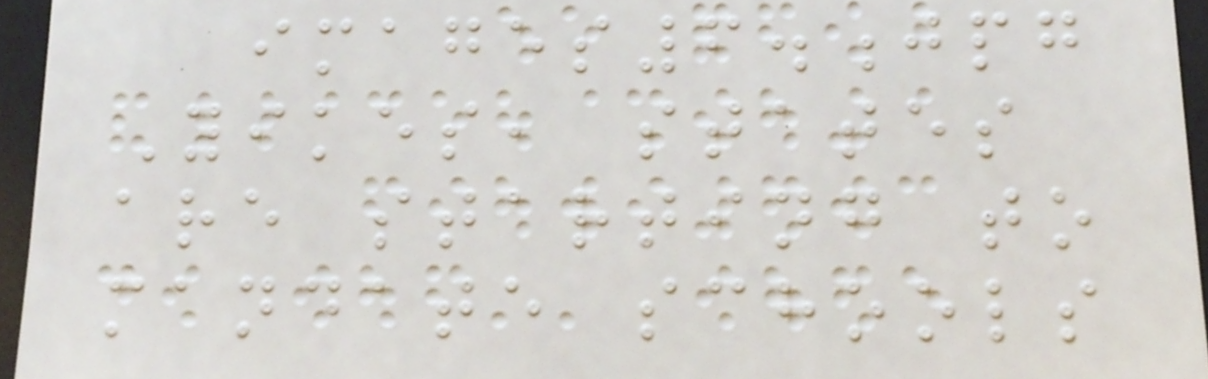images6.jpg
Yikes, states
are starting to
mandate schools
